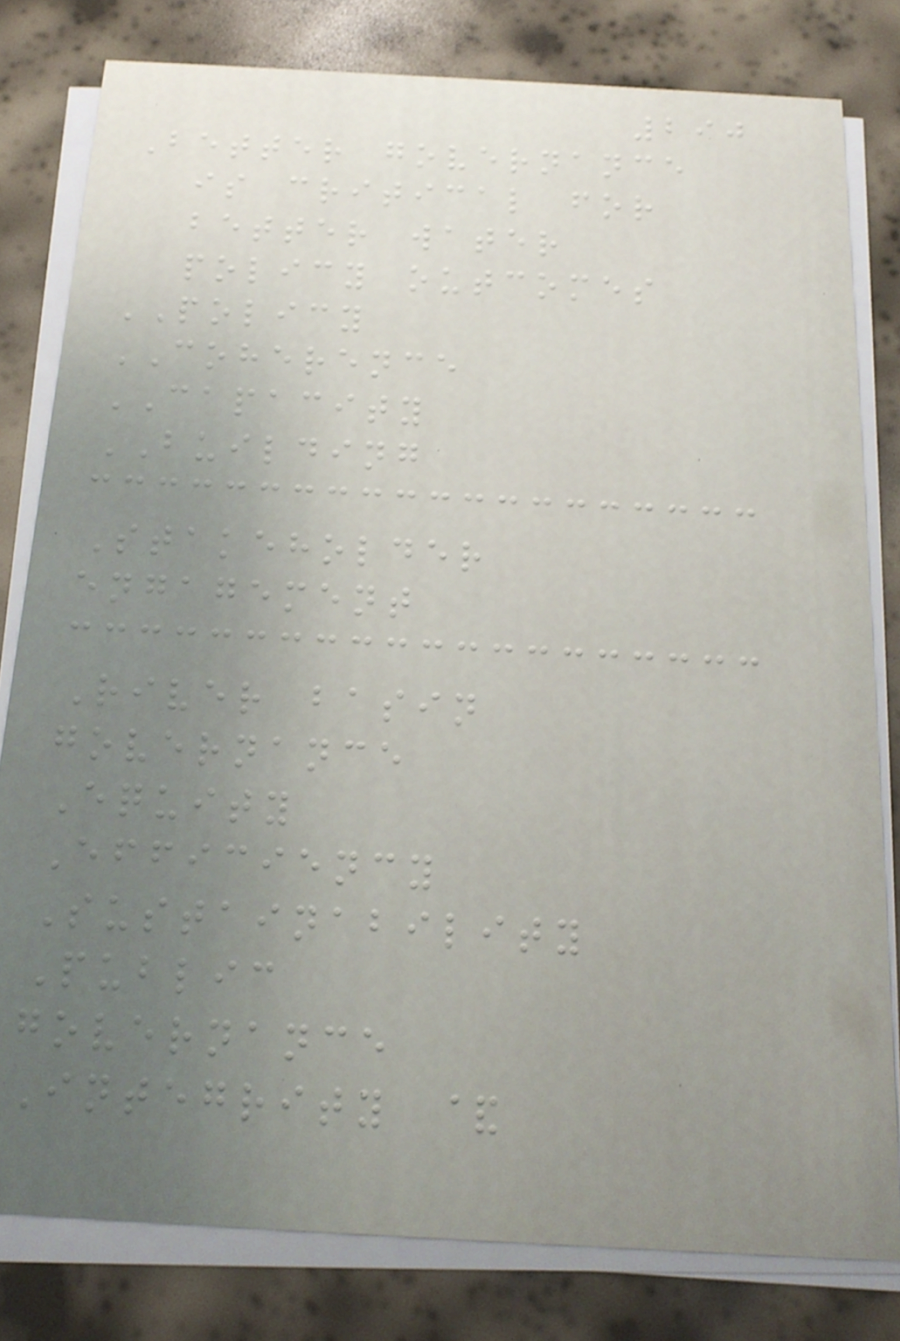290
Better governance
is critical for
better water
policy outcomes
POLICY
COHERENCE
CAPACITY
BUILDING
Stakeholder
engagement
River basin
governance
Equity
Efficiency
Sustainability
Public
governance
Integrity &
